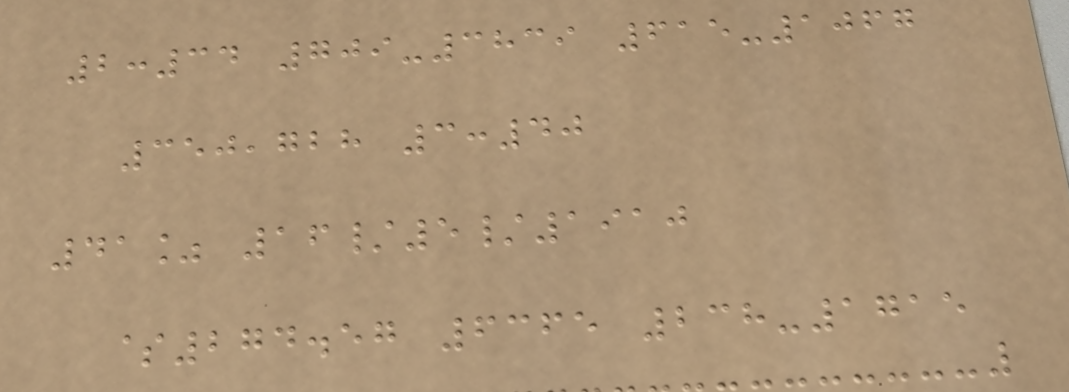2:34 709-3839 615-1067
350,728 3:40
41% 16/5/1910
$274.57 6365 238-1715
